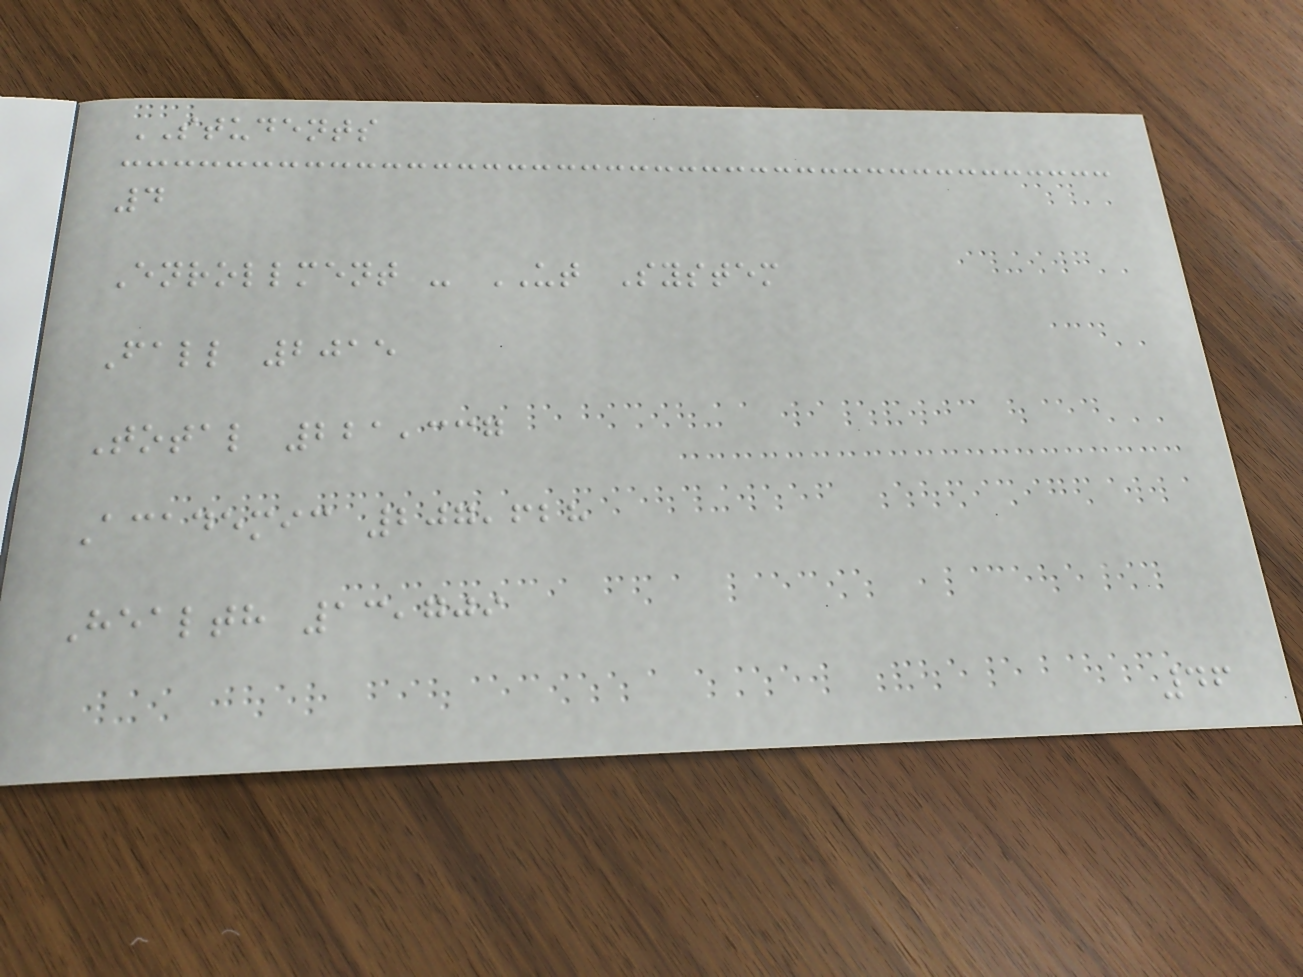STUDENTS
4
Enrollment - UT System
Fall 2015
Total 221,337
Academic 207,628
Health 13,709
46
